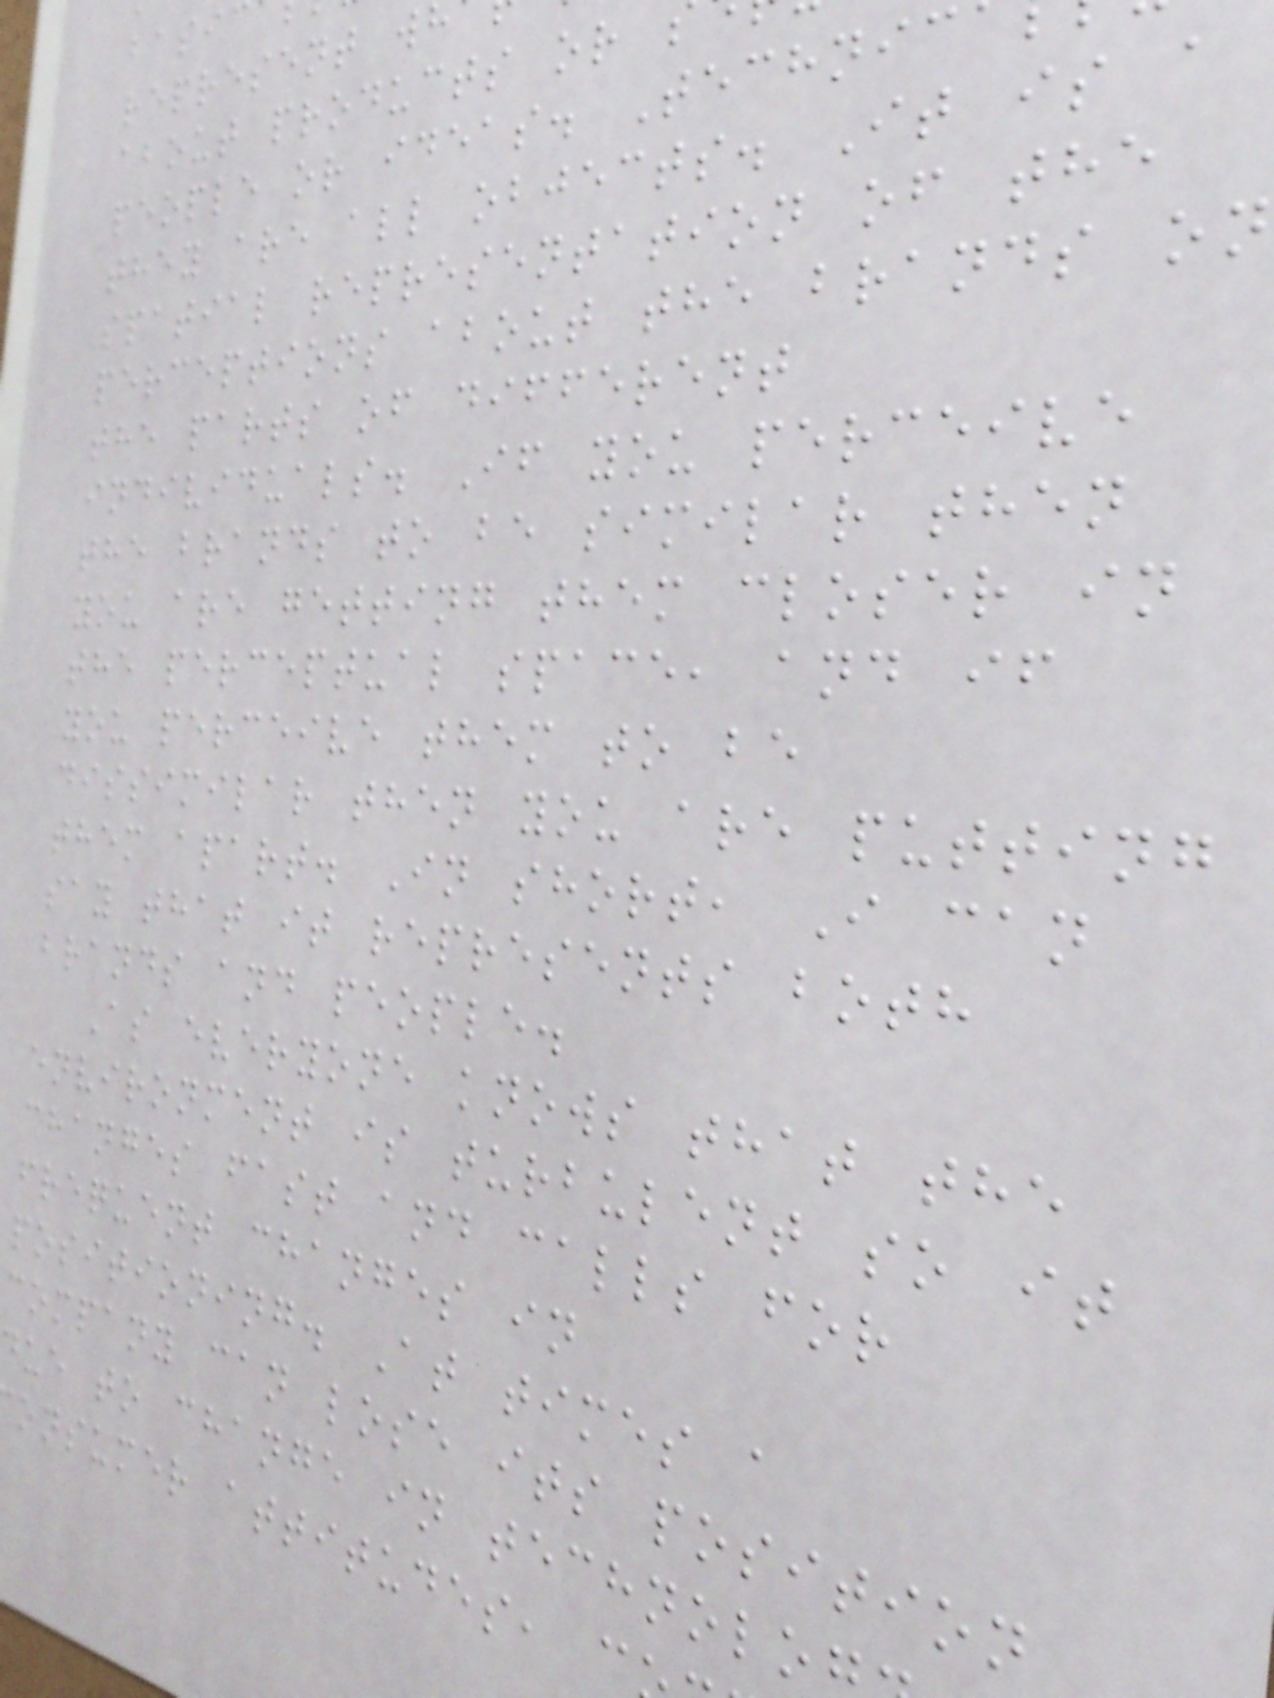represent w
about products or
people or ideas. Technic
they are all objects. It is a
spatial representation of the
perceptions about the brands on
the parts of different
individuals. If you perceive
the brands to be similar then
you are getting them closer in
the perceptual space, and if
you perceive them to be
dissimilar then you are putting
them apart. In short, I can
say that it represents both
brands and people.
As everyone knows that the
environment is turbulent so it
changes fast and calls for
frequent changes in
positioning. At times a
company can lose its position
due to change in technolo
onsumer attitudes, c
